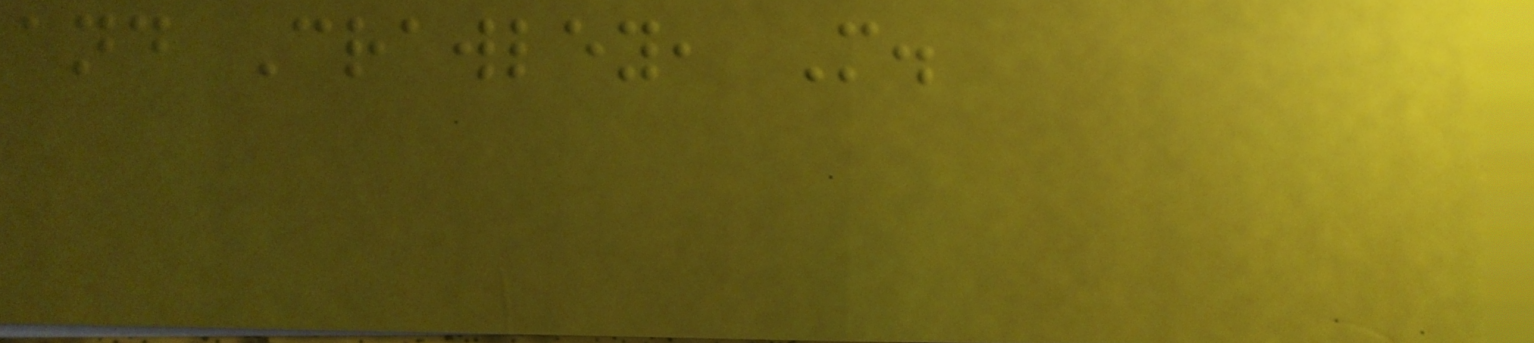and Crawley, M.
